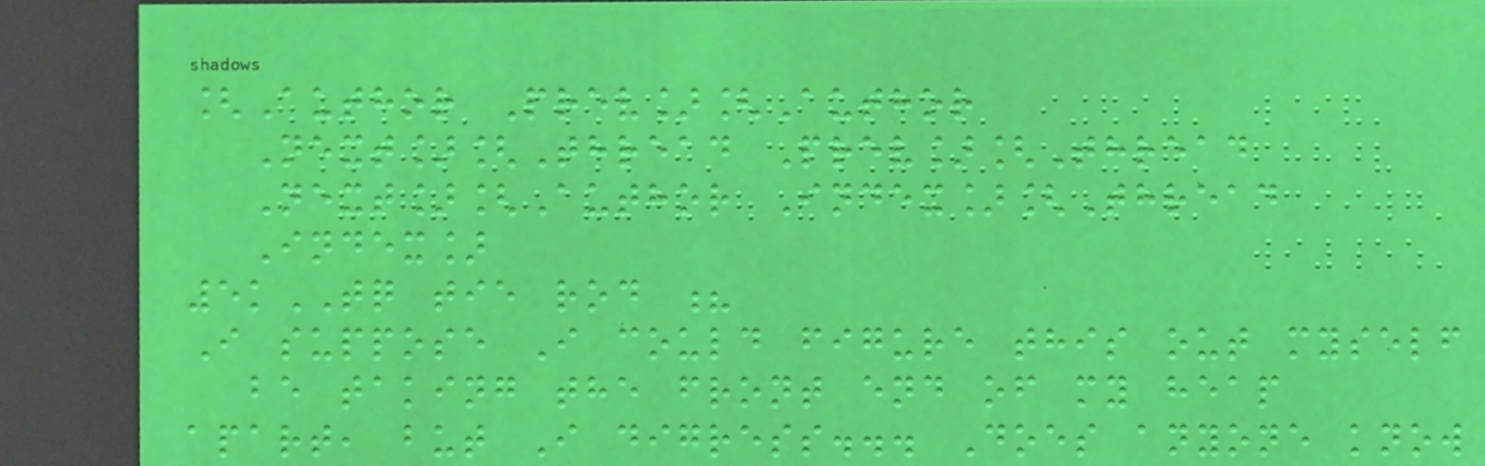[Author Prev][Author
Next][Thread Prev][Thread
Next][Author Index][Thread
Index]
5kTQ tie rod ?
I suppose I could figure this out myself
be taking the front end of my heap
apart, but I digress... Does anyone know
